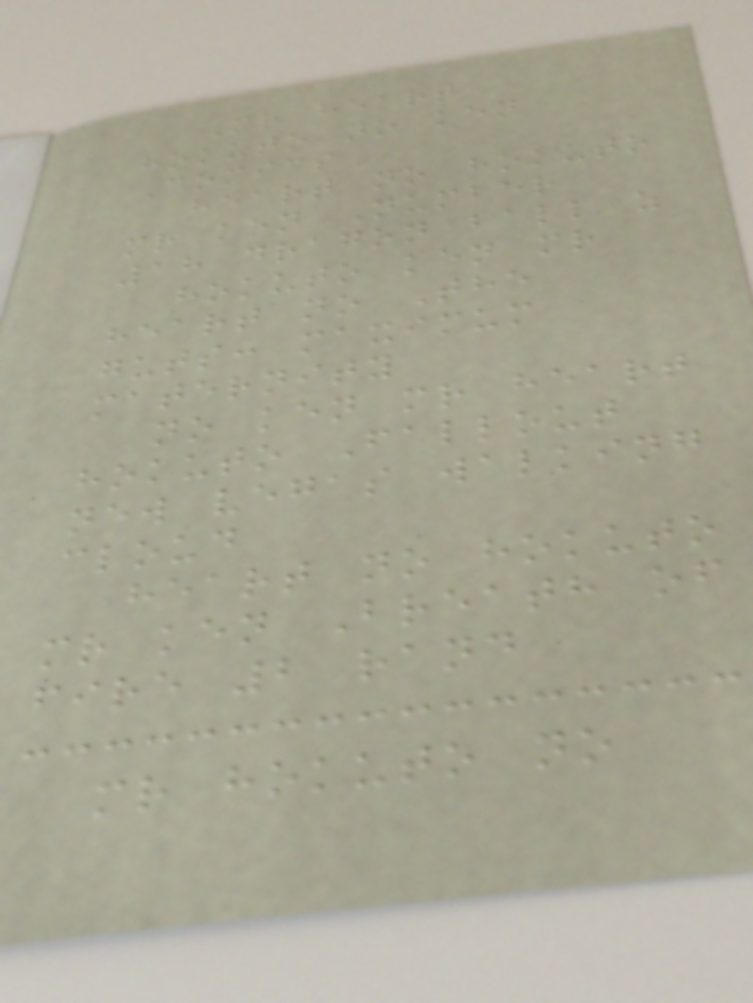Mr heart
hokuto no ken
Comics
heart no hokuto
mr ken Number
18 dragon ball z
hokuto ken mr
heart no The
guts: maximum
maternity
no ken mr heart
hokuto Fallout
new vegas walking
cloud
heart no hokuto
mr ken Breath of
fire 2 rand
mr hokuto no
